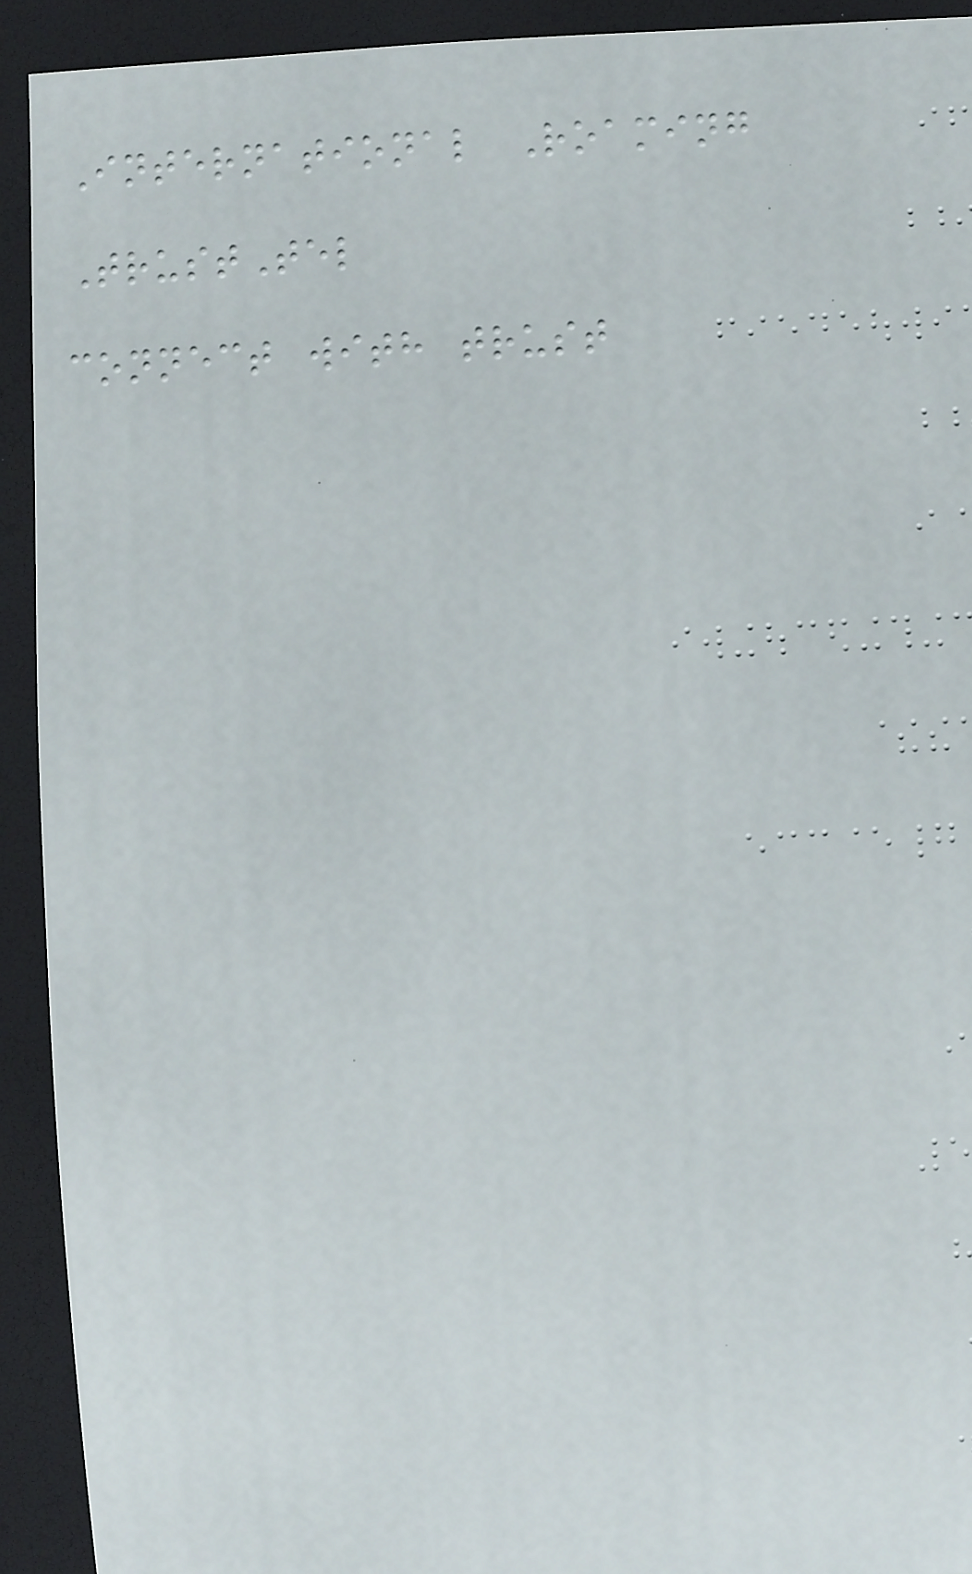International Roaming
TrustTel
connect with trust
